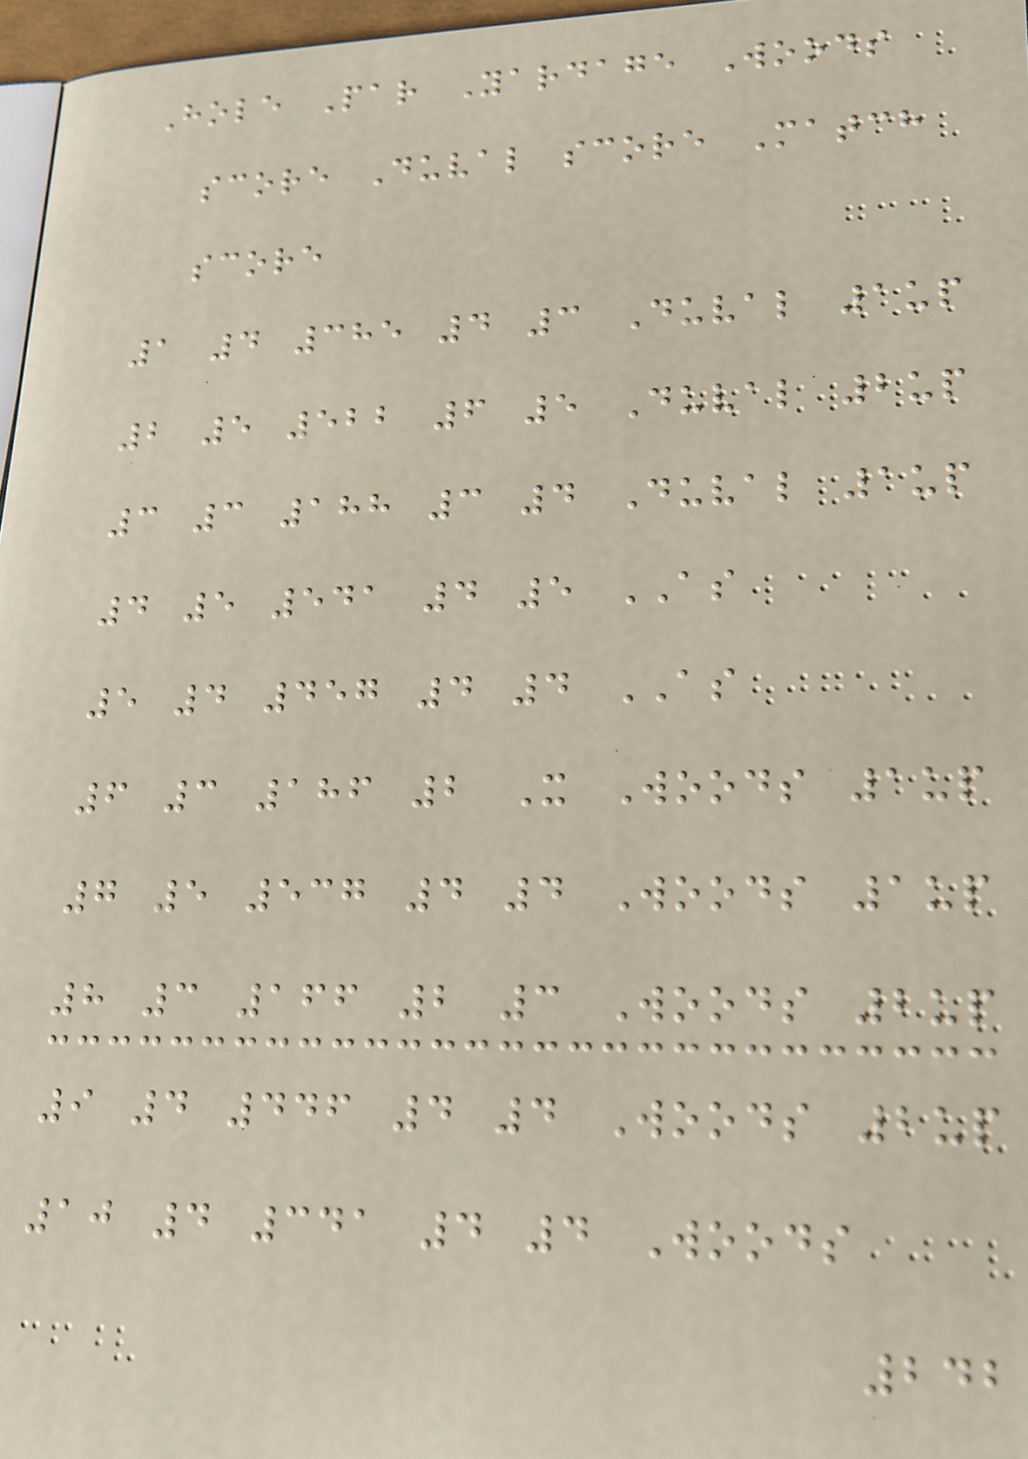Hole Par Yardage Woods
score Duval score Match
score
1 4 385 4 3 Duval 1up
2 5 522 6 5 Duval 2up
3 3 188 3 4 Duval 1up
4 5 541 4 5 AS
5 4 457 4 4 AS
6 3 186 2 X Woods 1up
7 5 537 4 4 Woods 1up
8 3 166 2 3 Woods 2up
9 4 446 4 4 Woods 2up
10 4 341 4 4 Woods
242
